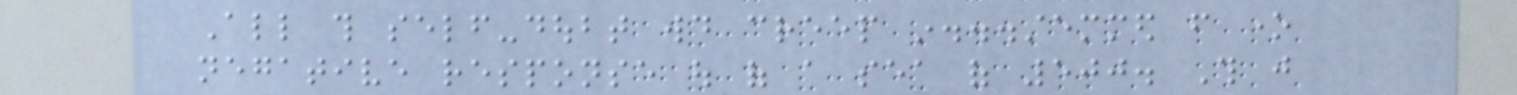All this self-doubt would creep in...stemmed from one
negative response out of a sea of 500. This just
